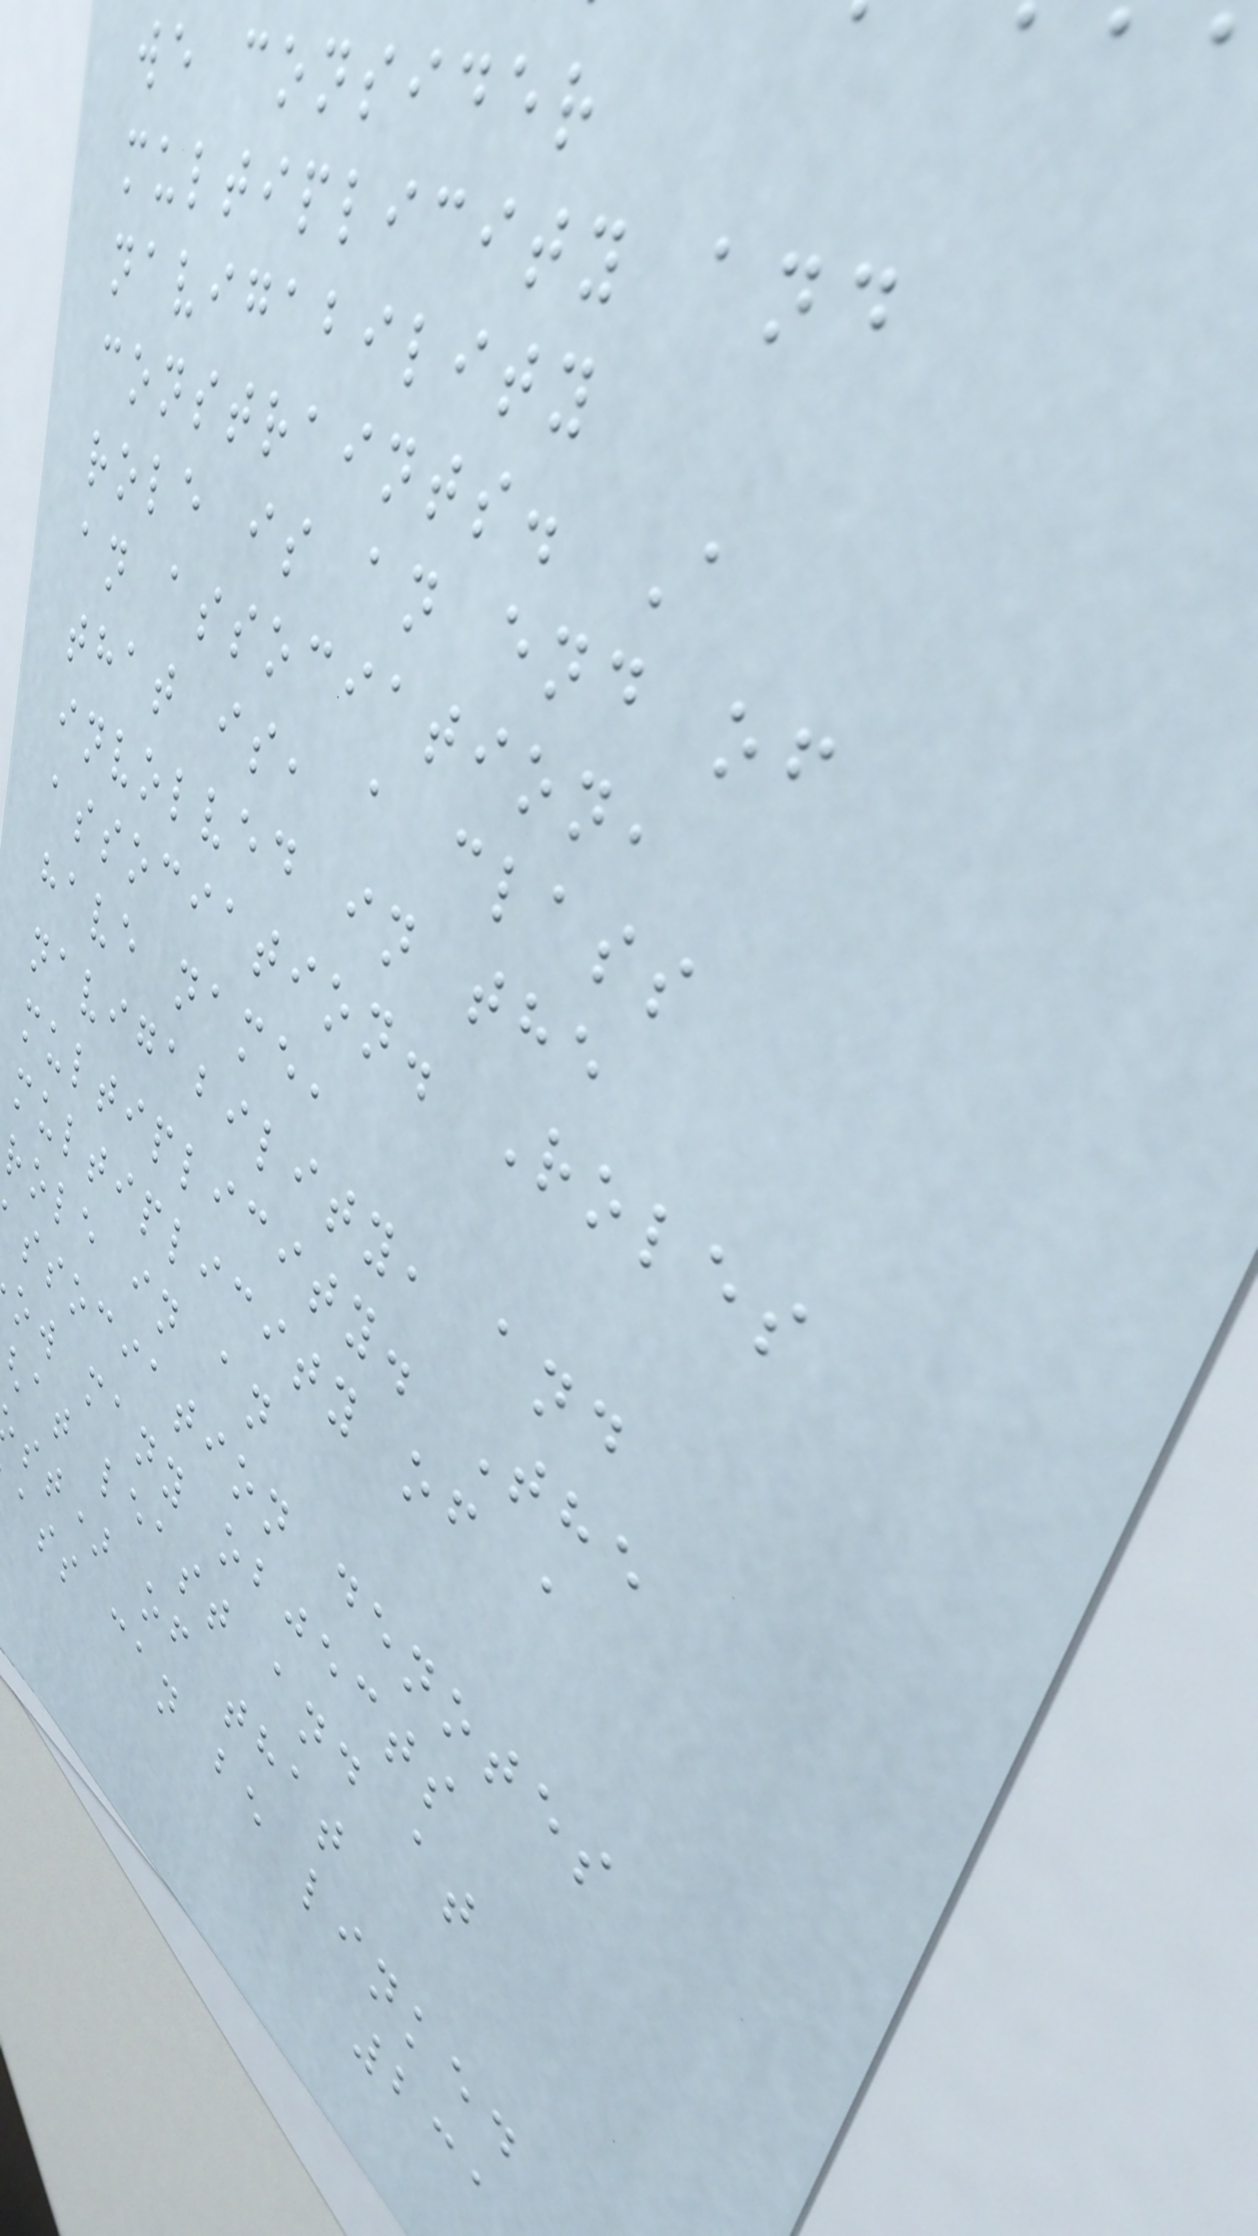we consider
multiplicity and
navigability
constraints. A
role is an end of
an association,
that is, a class
involved in the
association. Roles
have name,
navigability, and
multiplicity. The
multiplicity of a
role in an
ssociation denotes
ow many objects
at least and at
st) of that
ass can be linked
231
